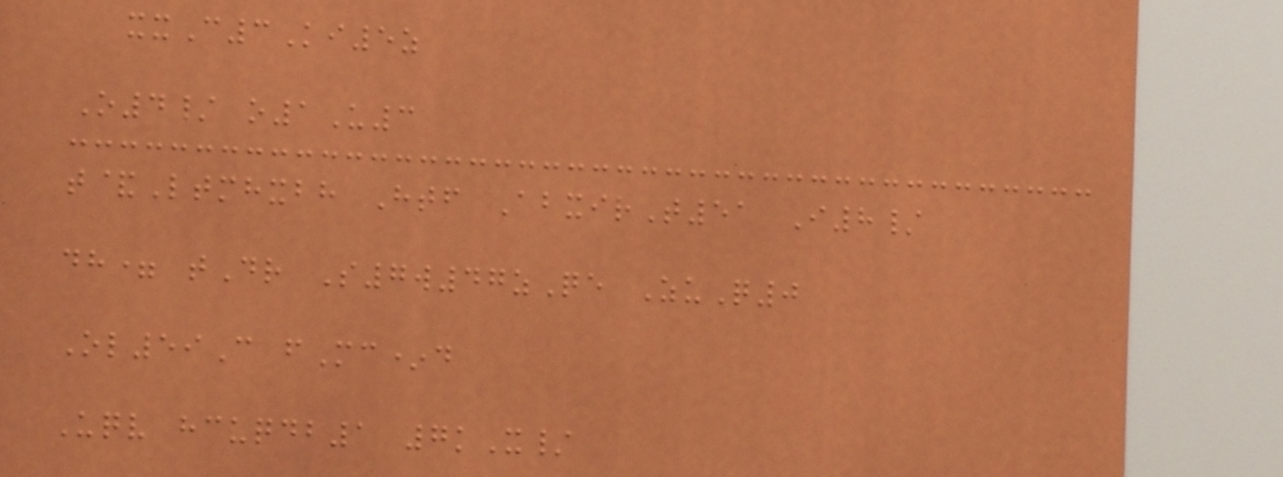xxC3Ki5z
O4/ o1U3
t&Ltmhxbh Htf AbxirT51 I8/
dh= tDr S7w47zQe ZuQ0
Ol59C fMc*d
Uqv hcuqdb1 7kX/
